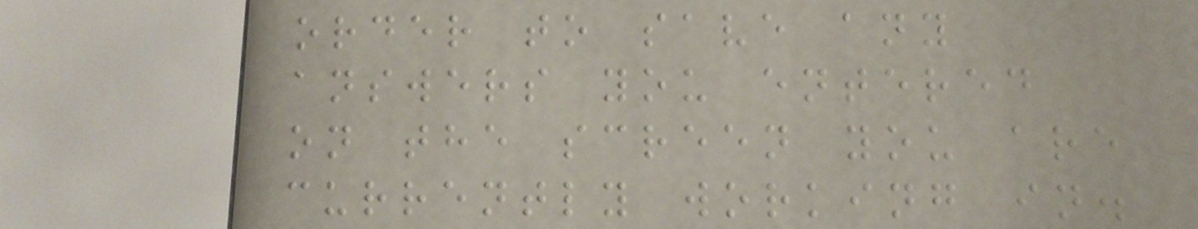order to save any
answers you entered
on the screen you are
currently working in.
